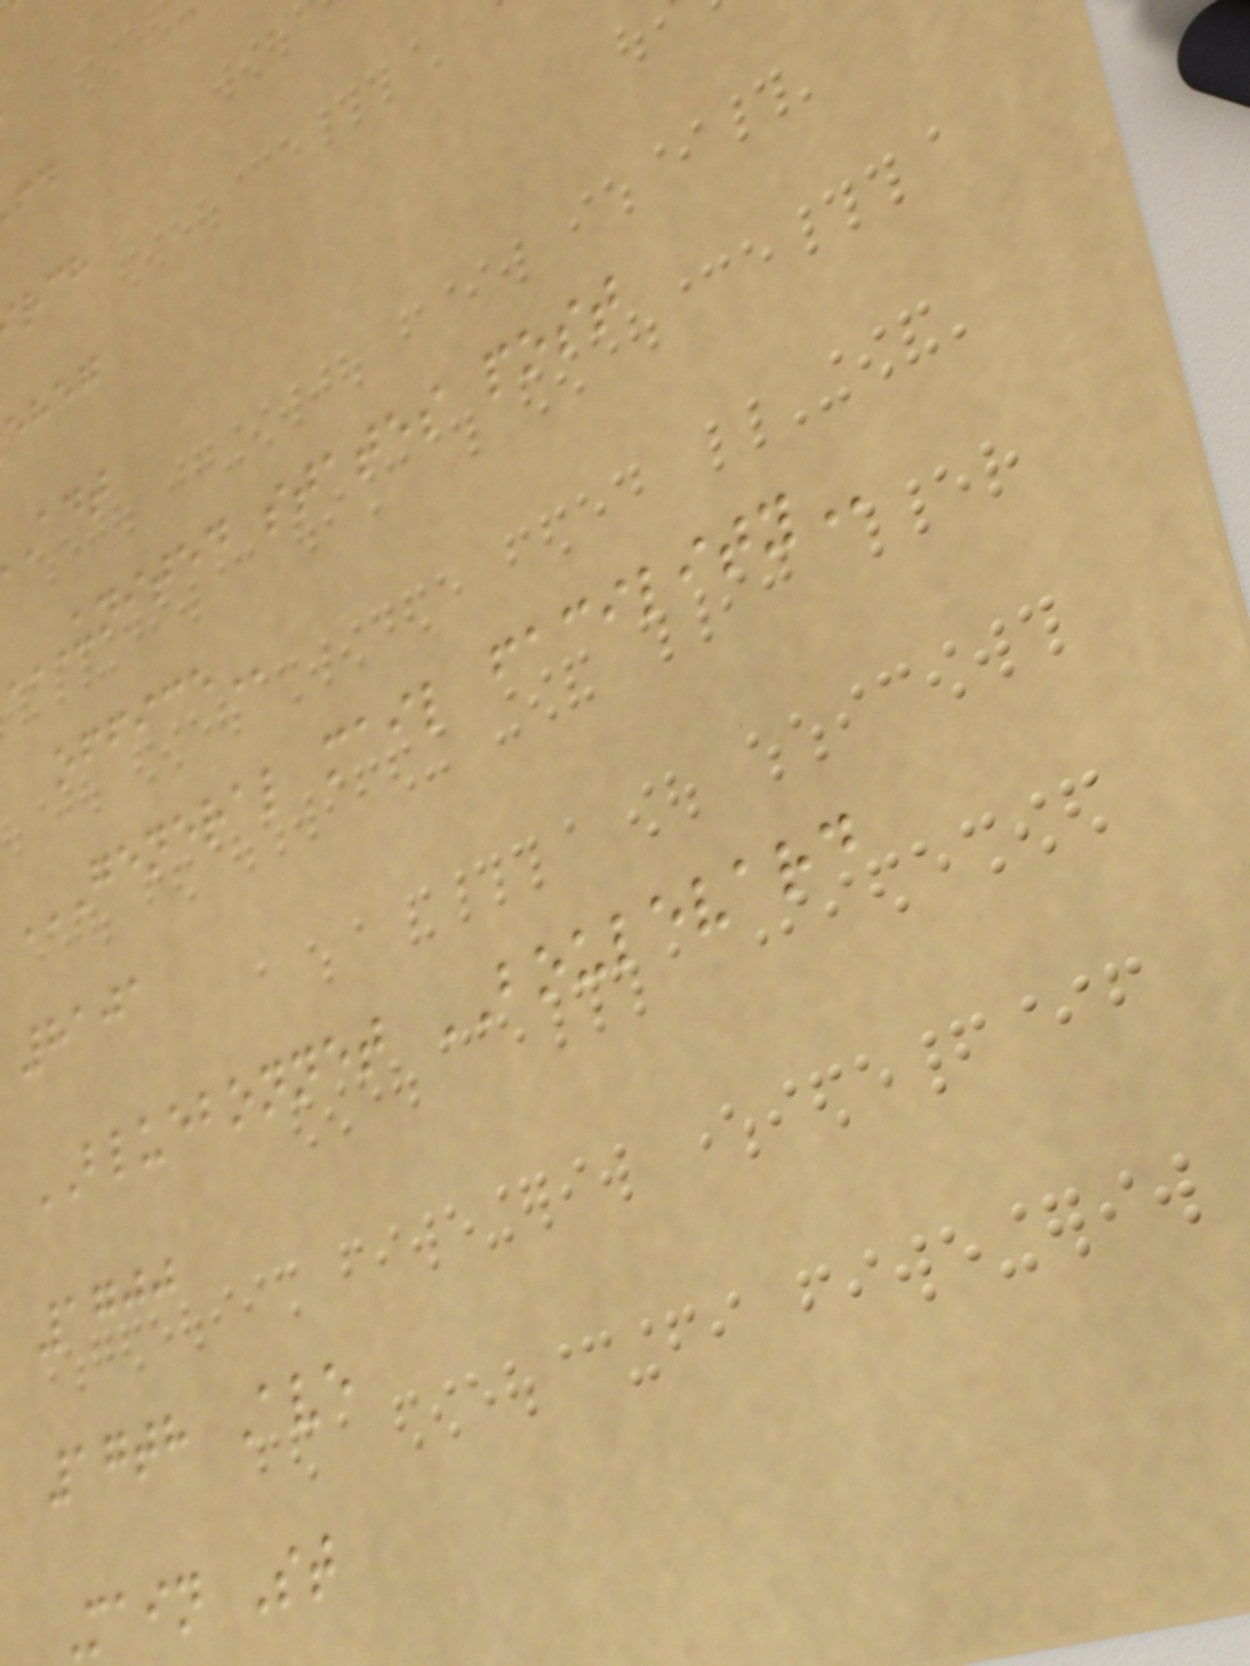eheg
UNITED states post
GENERAL MAIL FACILITY
8101
BLUEBONNET BOULEVARD
1700
17th Ave
Main St
